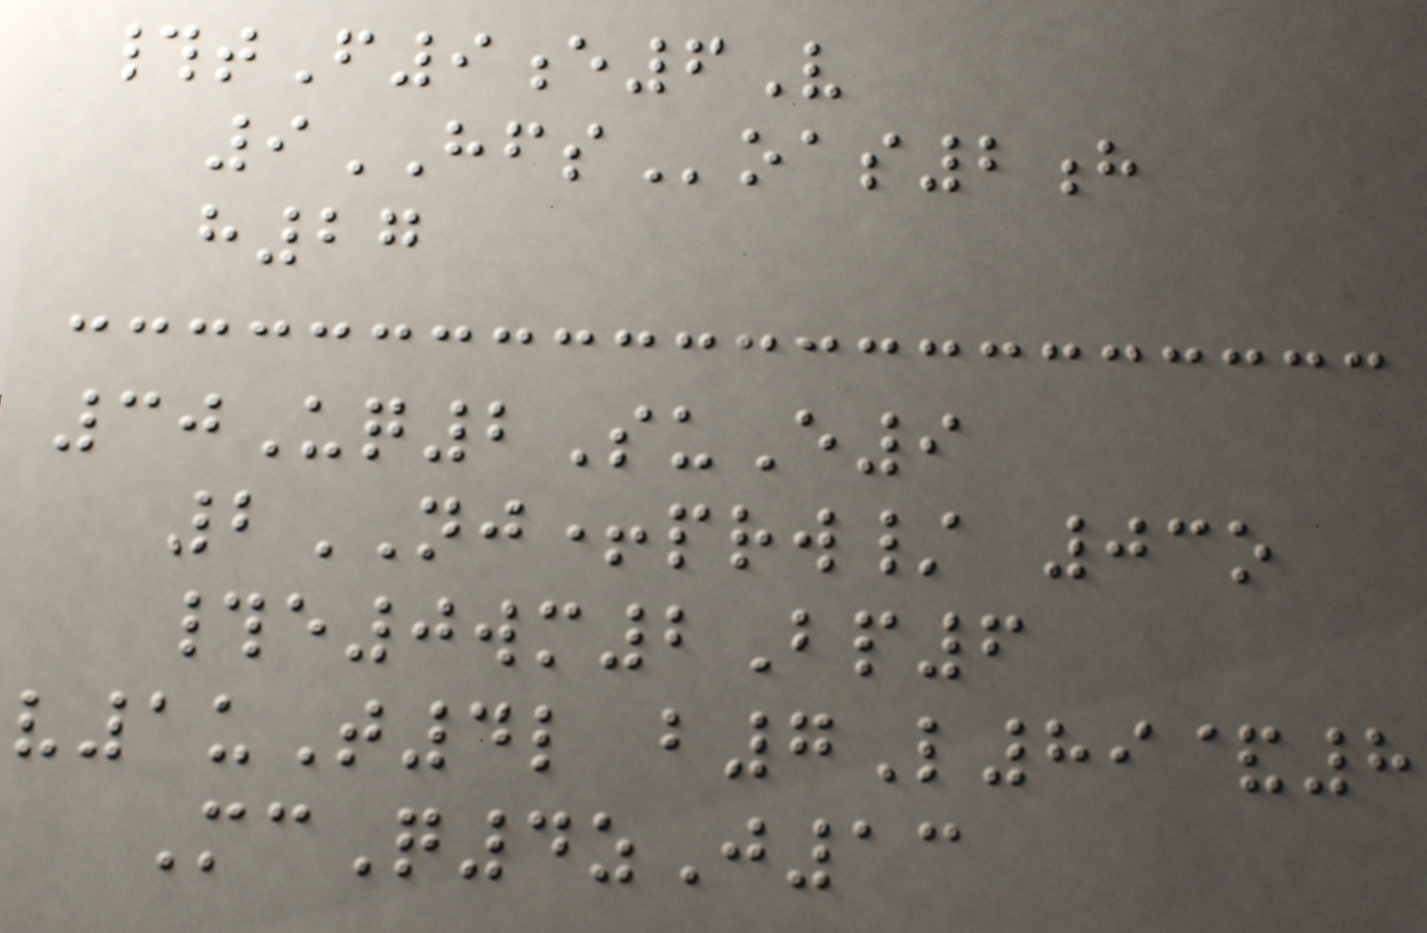#tF9e6V
9HFSoas2h
h27
30Uq2SuE9
2NJ+prw/ 03o
#e0wm2Bp6
v1uT4l b7L89&8
McQ4zJ13
